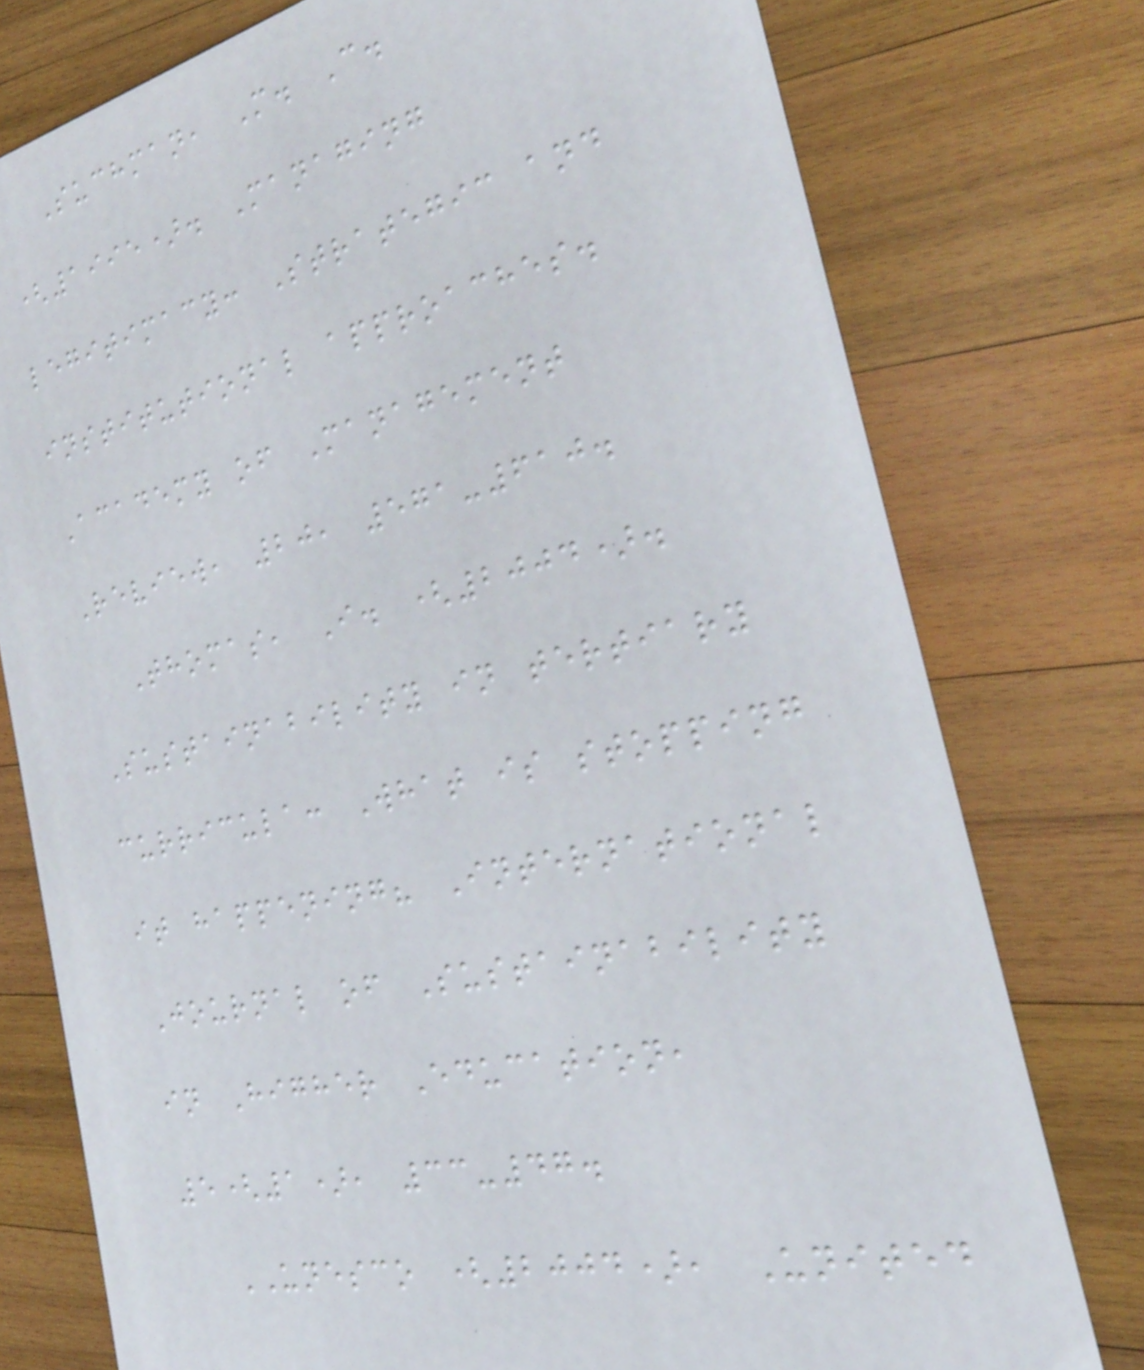Suchman, M. C.
(1995). Managing
legitimacy: Strategic and
institutional approaches.
Academy of Management
Review, 20, 571-610.
Thomas, I. (2004).
Sustainability in tertiary
curricula: What is stopping
it happening? International
Journal of Sustainability
in Higher Education,
5(1), 33-47.
UNESCO (2004), United
